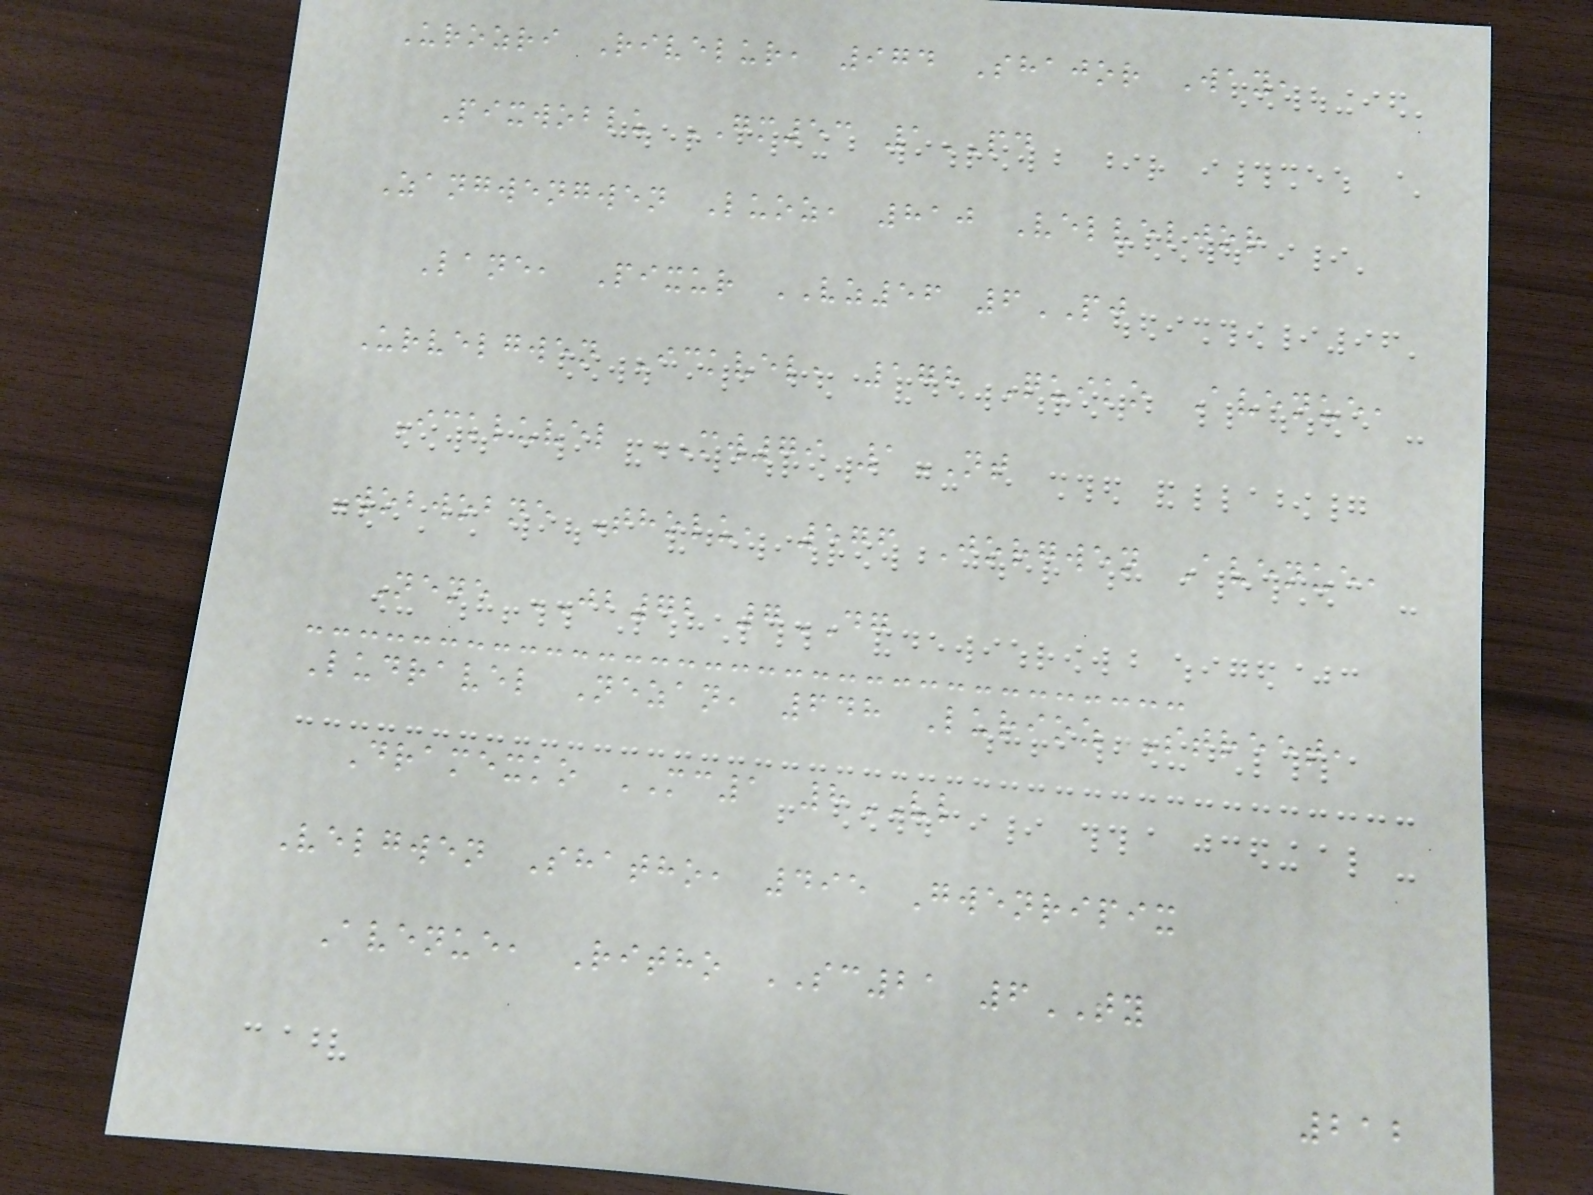Urozri Rivelur, 974 Shajor Way,
Pixwoblu GM53 1PD
Zangwengwen Luoz, 810 Velveljor
Lane, Pixur VZ56 6PJ
Urvelgwen Ickvel, 178 Quiko Avenue,
Ickluvel MW79 1NT
Wobwobne Tholu, 576 Jorgwen Avenue,
Nene JB72 7DG
Ludravel Nezan, 648 Lurioz Street,
Dramexko MC1 8VL
Velgwen Shatho, 495 Gwenripix
Avenue, Ritho SC21 6TY
212
